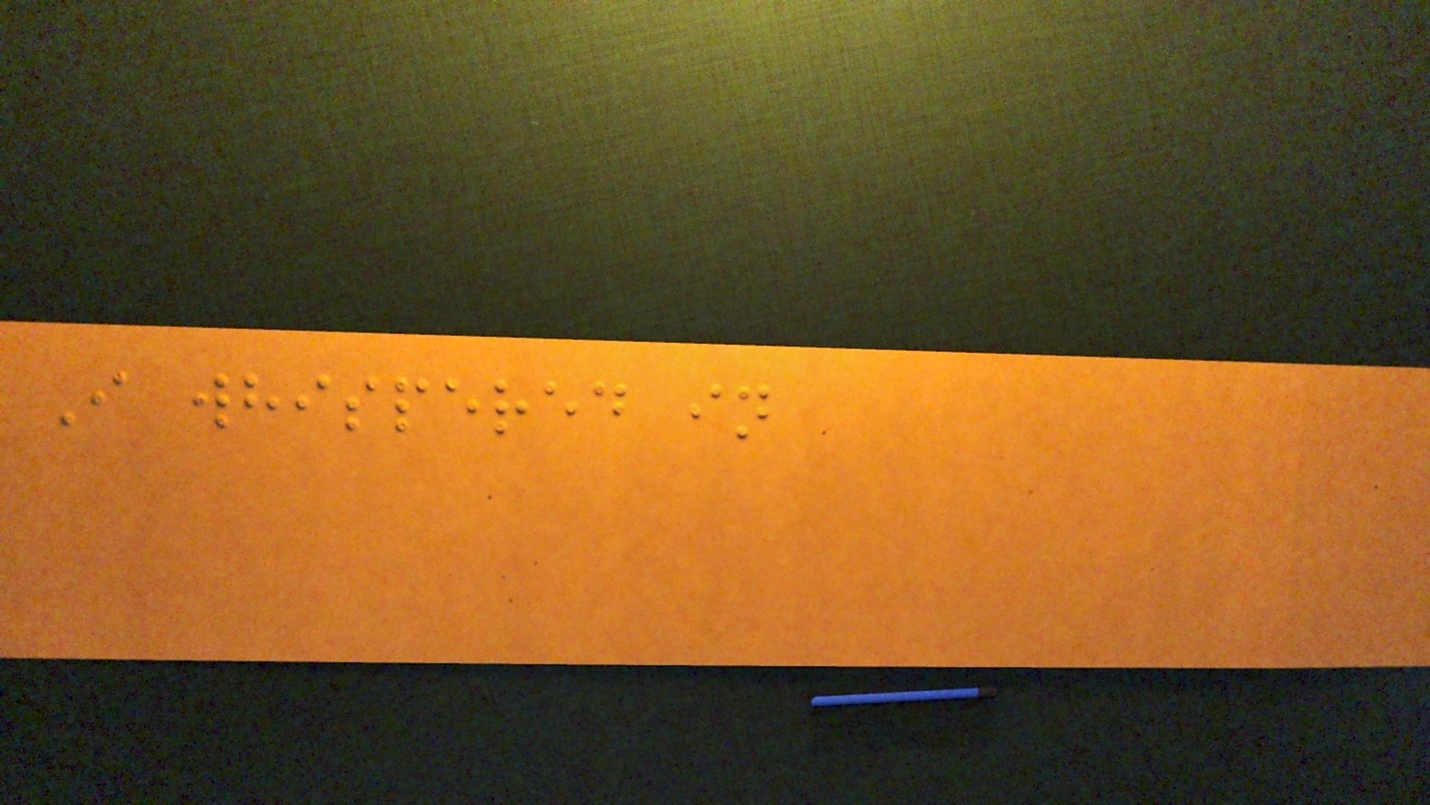I whispered in
